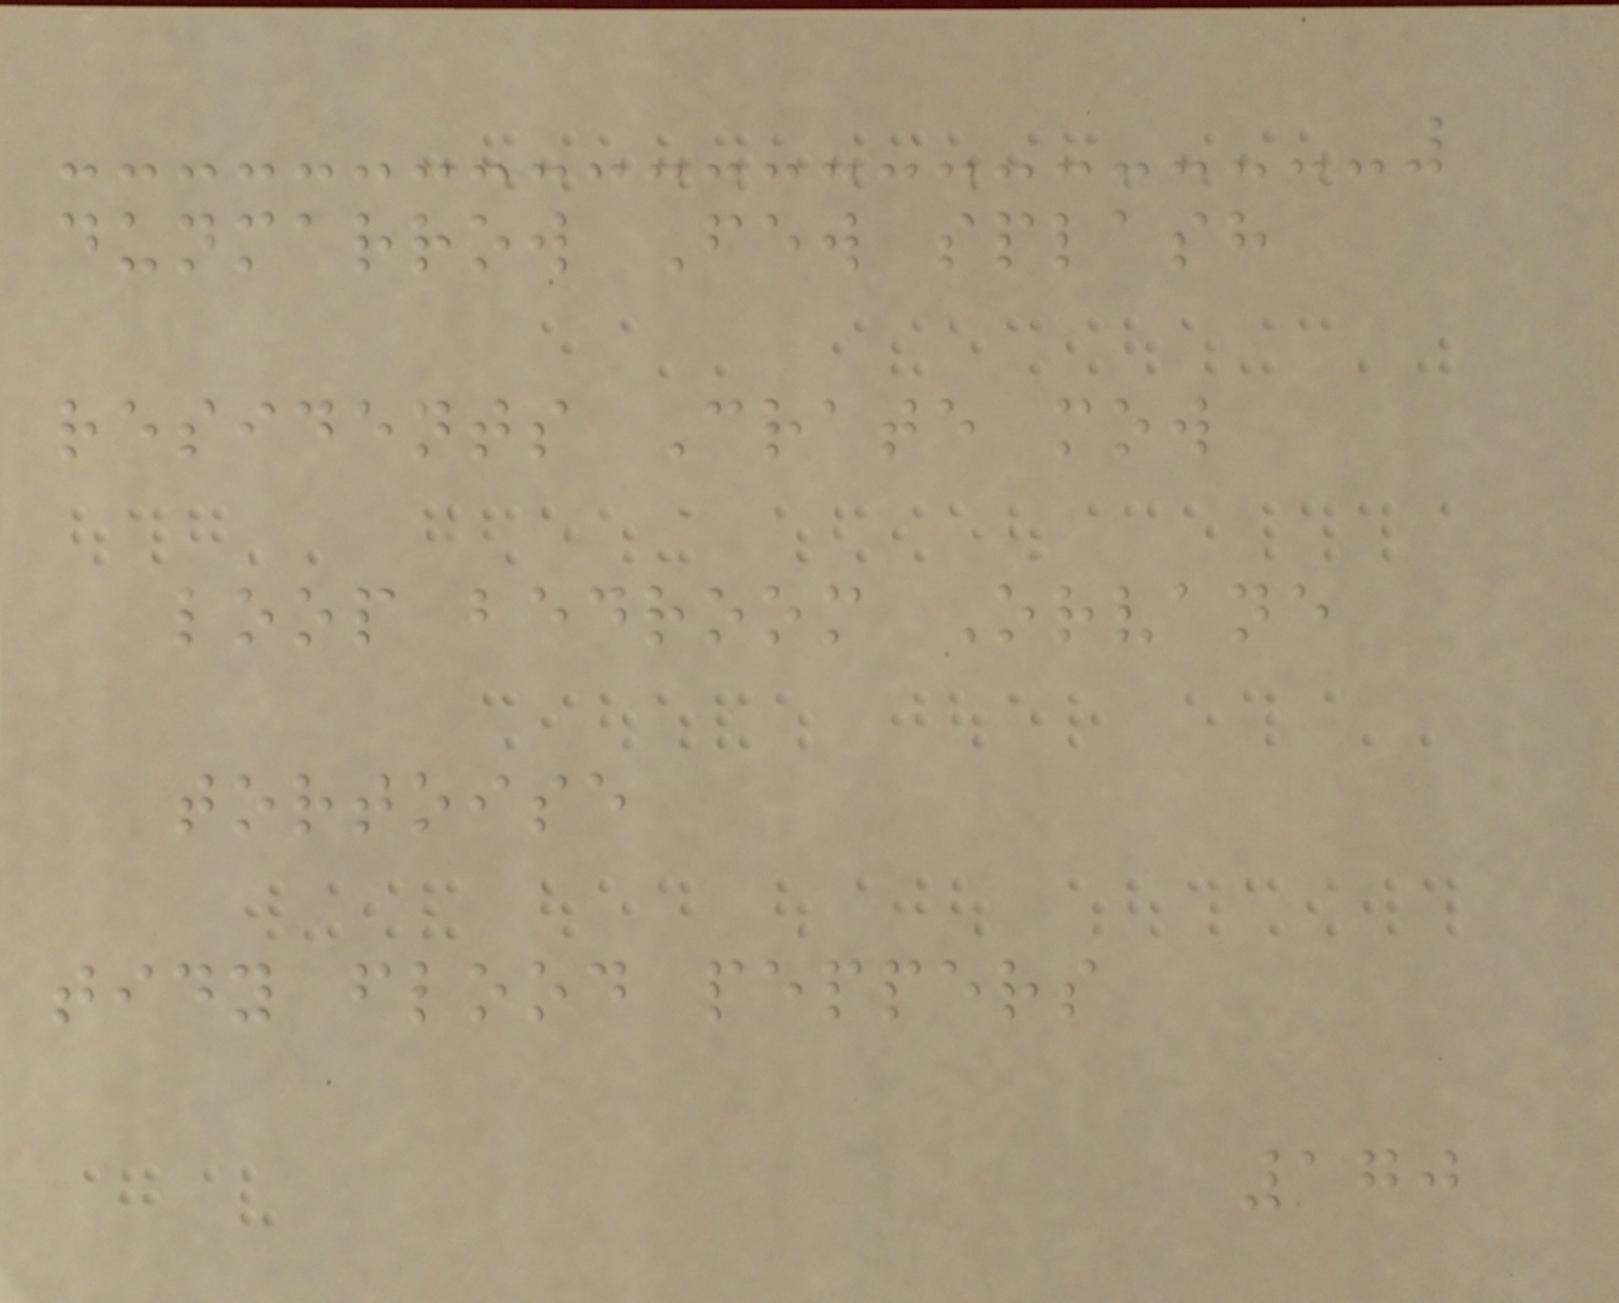dunmarrow Few splash
residents Crate mow
loop bedroom Orvane
tortoise
tidy flood peppers
170
